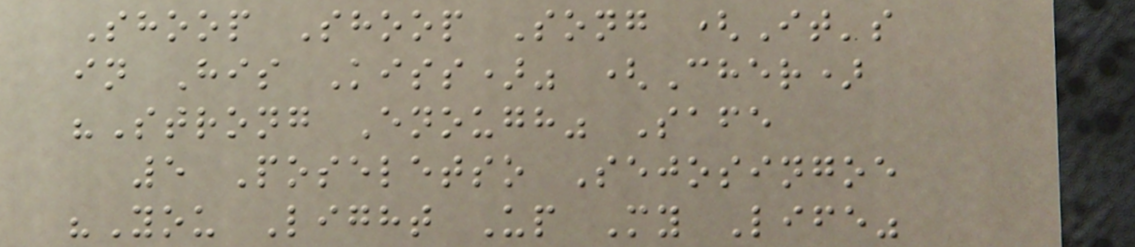Shoop Shoop Song (It's
in His Kiss)" (Cher)
"Strong Enough" Safe
5 Poseletso Sejosingoe
"You Light Up My Life"
